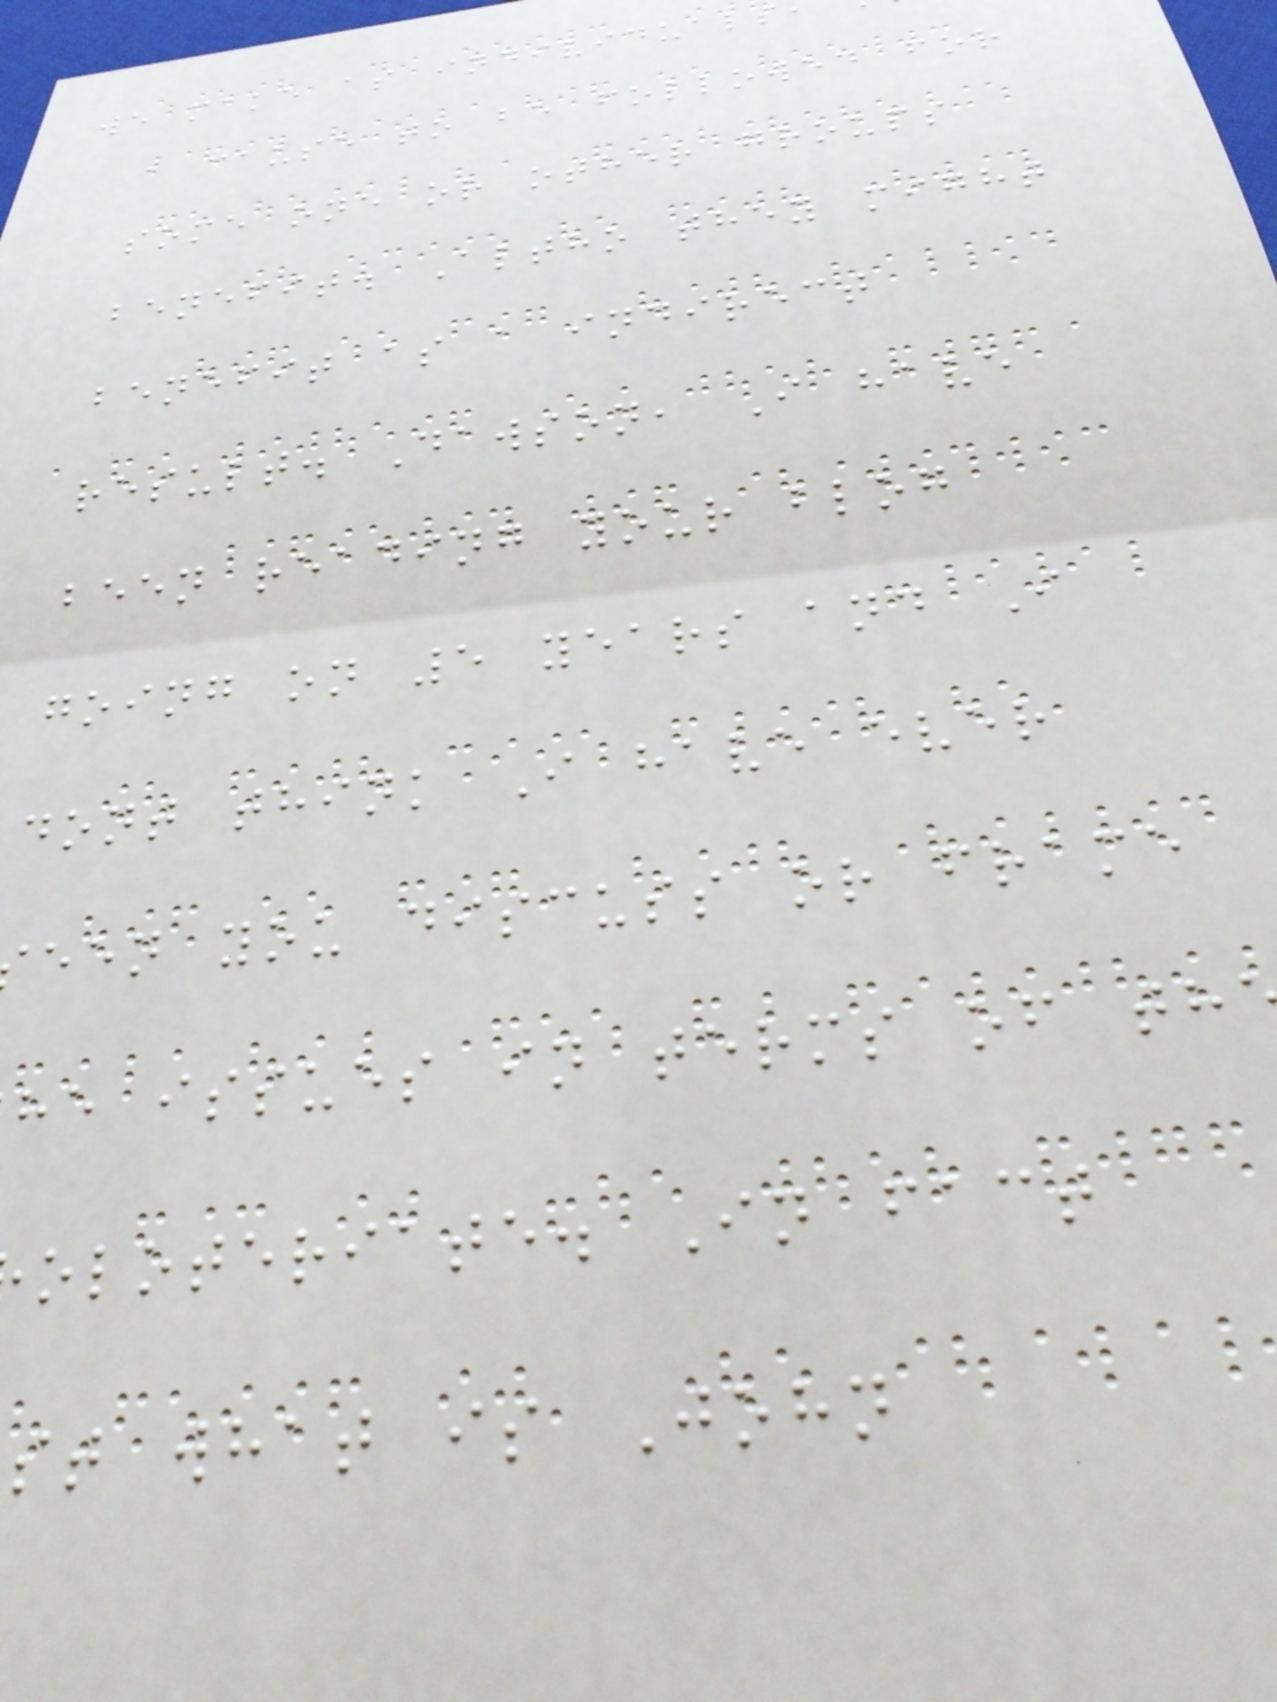we make as individuals
a cause to be followed for
some one or other groups
benefit. Altho they might
benefit as a indirect
result. Dawson, I have
been reading your blog
going on 5 years and I
dont think I have ever
een you discuss or frame
he issues in terms of th
oloteriate. In fact
st what is John
